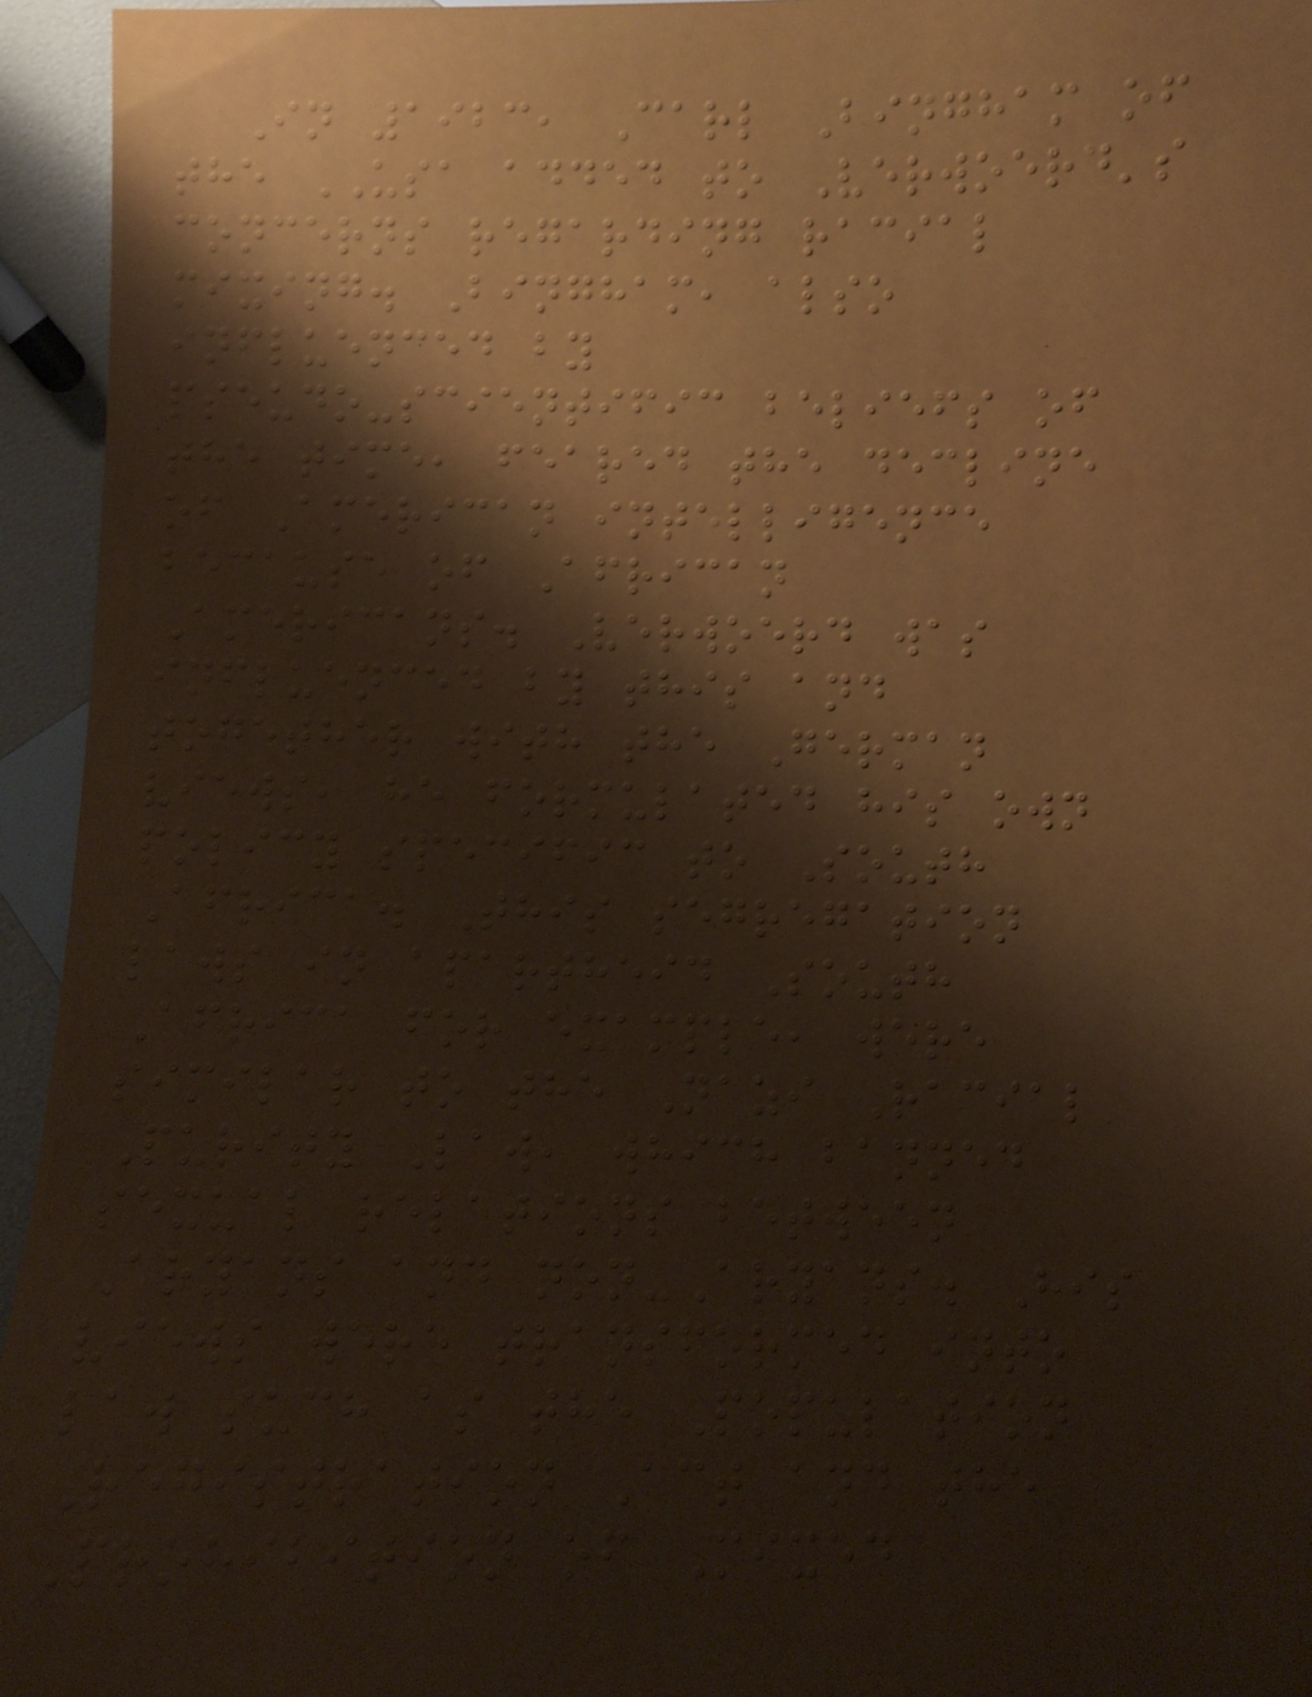In 1923, Carl Bingham of
the USA added to Verwoerd's
concerns regarding racial
mixing. Bingham, also
influenced by
pseudo-scientific beliefs of
the time, feared the decline
of American intelligence
because of African
Americans. Verwoerd was
influenced by this and
together with the German
views, he formulated his own
policy specific to South
Africa. This segregation
laws in apartheid South
Africa for example, were
similar to the Nazi Racial
Purity Law, which banned
sexual relations between
Aryans and non-Aryans. His
views were transformed into
law such as the Population
Registration Act and the
Prohibition of Mixed
